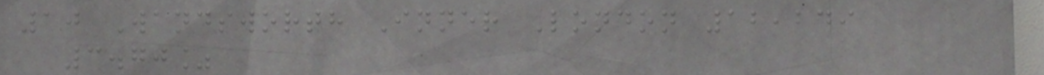10 Wandsworth Inner London 12,249
3.70%
